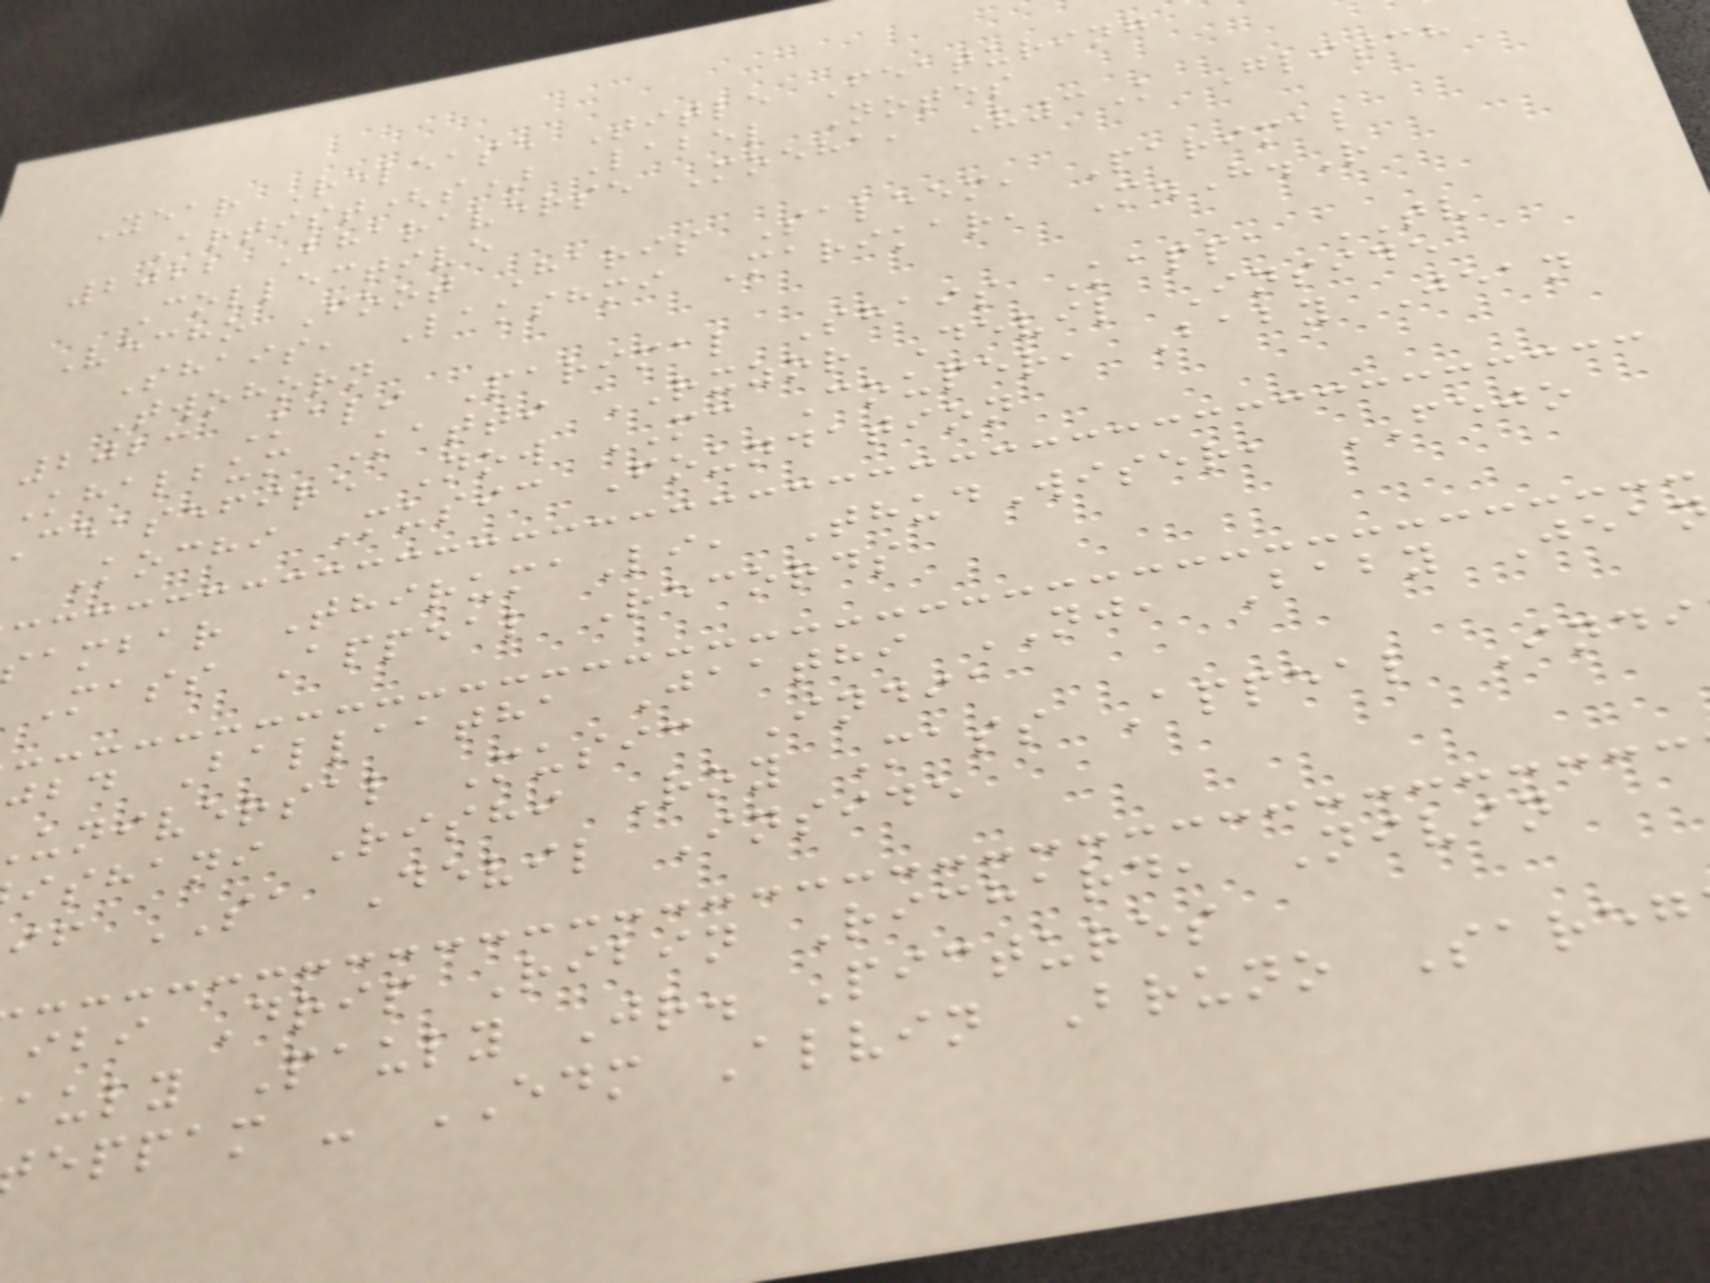Year Release Title Featuring
Artist(s) Label Notes
2022 Bharaverse Moeha, V3K Glitch
Collective
Vecho Foot Haris Saleem, Parimal
Shais, Lakshmi Marikar, M.H.R
Twohorn
2023 Kali Parimal Shais Kappa TV
Khalbum Katti RXZOR Devil Inside
ceasefire Now MC Couper, Baby Jean
Kochi Music Foundation
ambar ThirumaLi, ThudWiser, FEJO
Mass Appeal Records
jbd Ballaatha Jaathi NJ, Baby Jea
universal Music India
ishani Rishi Roy Mass Appeal Indi
if SA Devil Inside
ibi Drip Ribin Richard, Nivin
auly Pauly Jr. Pictures
eppam - EDM Alvin Bruno Sareg
